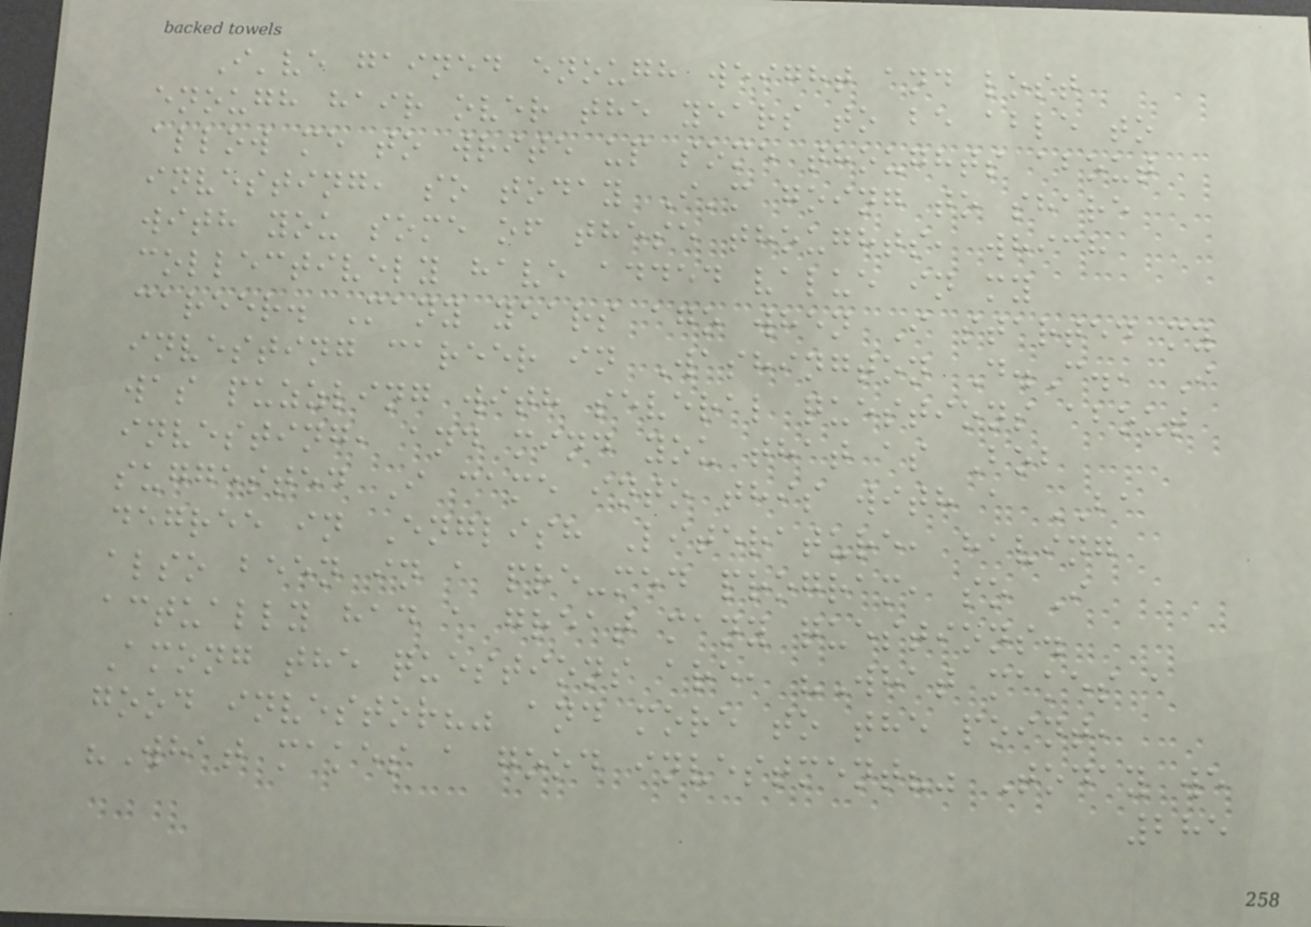I've gained enough weight and lost
enough hair over the years to be able to
allow me to write up some thoughts about
investing, so today I'm going to share
with you some of these thoughts, which
collectively have added value in my
career. Many years ago when I started my
investing career in Washington D.C., I
was puzzling with several questions about
investing, and mind you that as Bob
suggested I came into this with a BA
degree in English Literature, having
also been in a pre-med program, so I
actually had a great many questions.
Among the questions are, "What makes a
good investor?" and more to the point,
"What makes a good investment?" Today we
285
